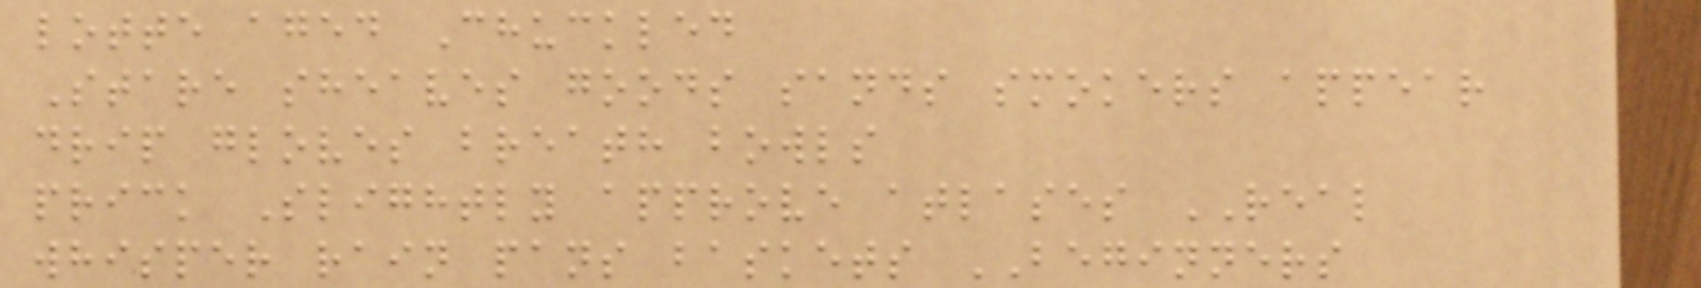lotte aged Chuckled
Stare sheaves goods sands smokers appear
drip gloves breath bowls
prick Slightly approve atlases REAL
whisper rain pans baskets BEGINNERS
